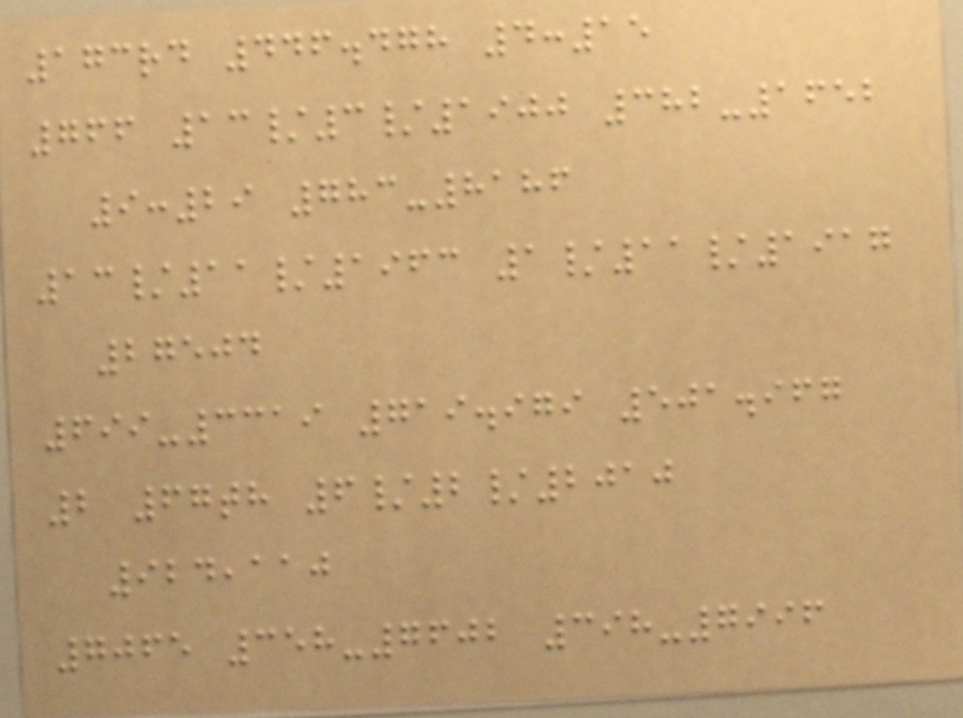173rd 446.478 4:15
766 13/3/1900 382-1652
9:29 783-8186
13/11/1963 1/11/1917
27504
699-3319 719.979 501.967
2 67th 6/2/2010
924,110
7065 358-7602 398-7996
